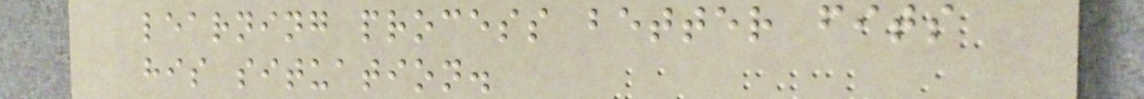learning process better fits
his situation.
